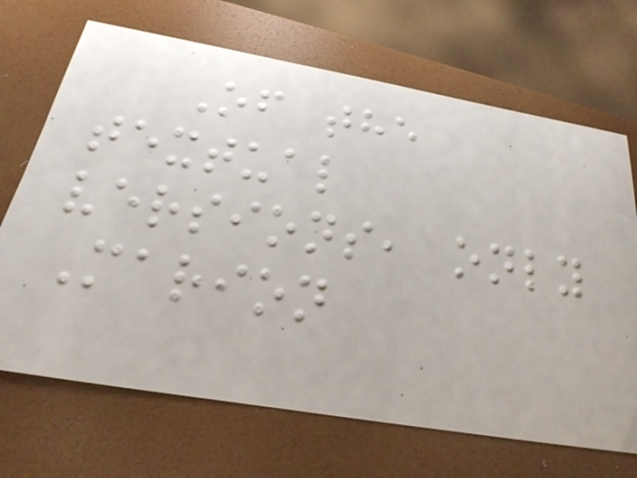Of the
textual
versions, only
Marion
